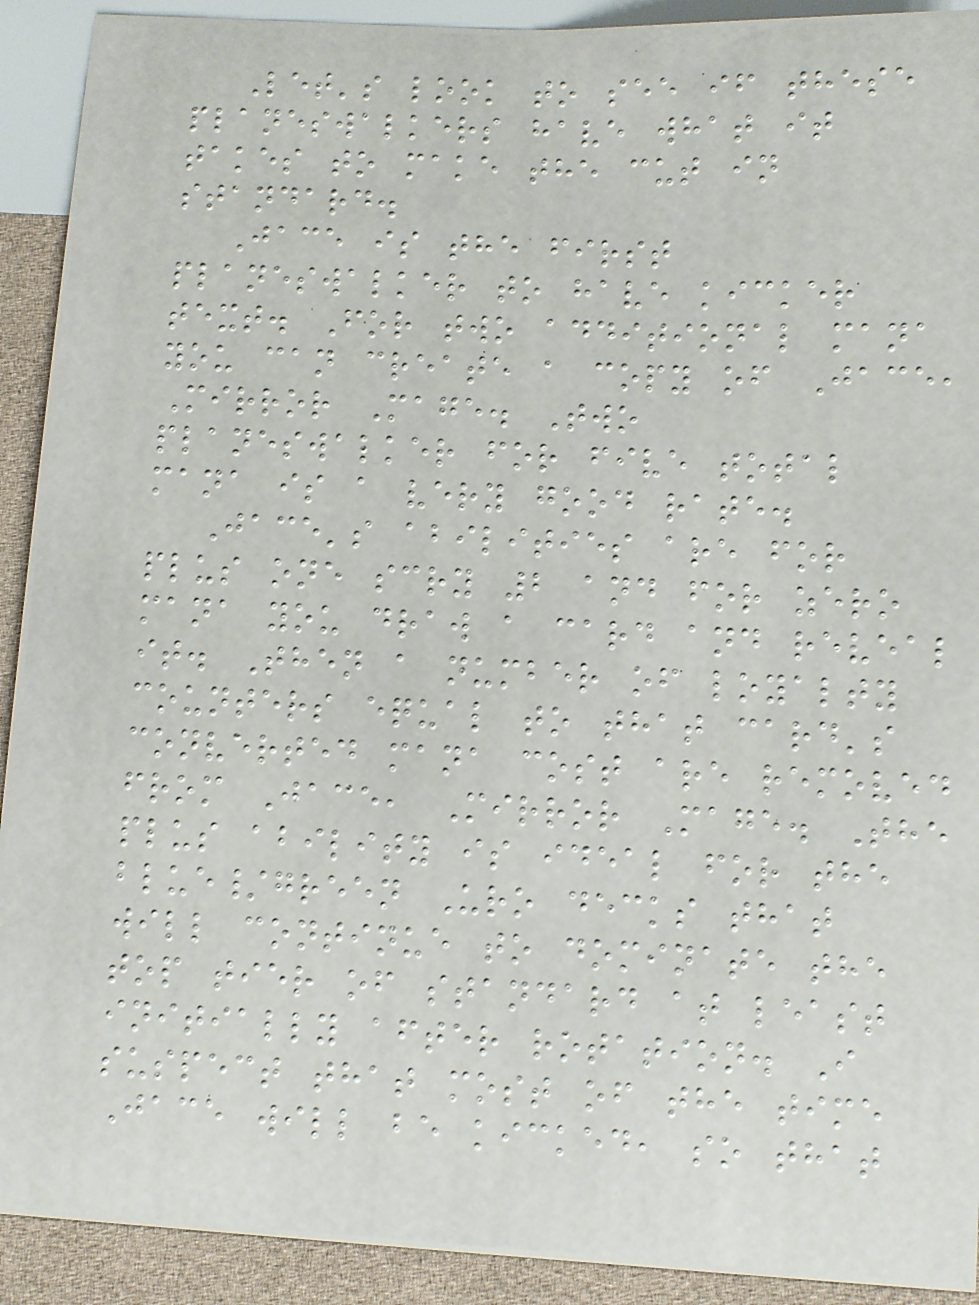Let's look to see if these
planeswalkers have what it
takes to make the cut in
standard.
Jace is the first
planeswalker to have kicker
text. For two additional mana
you can create a copy of Jace,
Mirror Mage. Two
planeswalker for five total
mana is a very good rate.
Jace's abilities are for
plus one scry 2 and for zero
mana you draw a card and reveal
it. Then a number of loyalty
counters equal to that card's
converted mana cost are removed
from Jace, Mirror Mage. The
plus ability is ideal for the
blue/green Uro decks that
will continue to dominate the
top tier of standard at least
initially after rotation. I
suspect that most of the time
Jace will be kicked, so that
